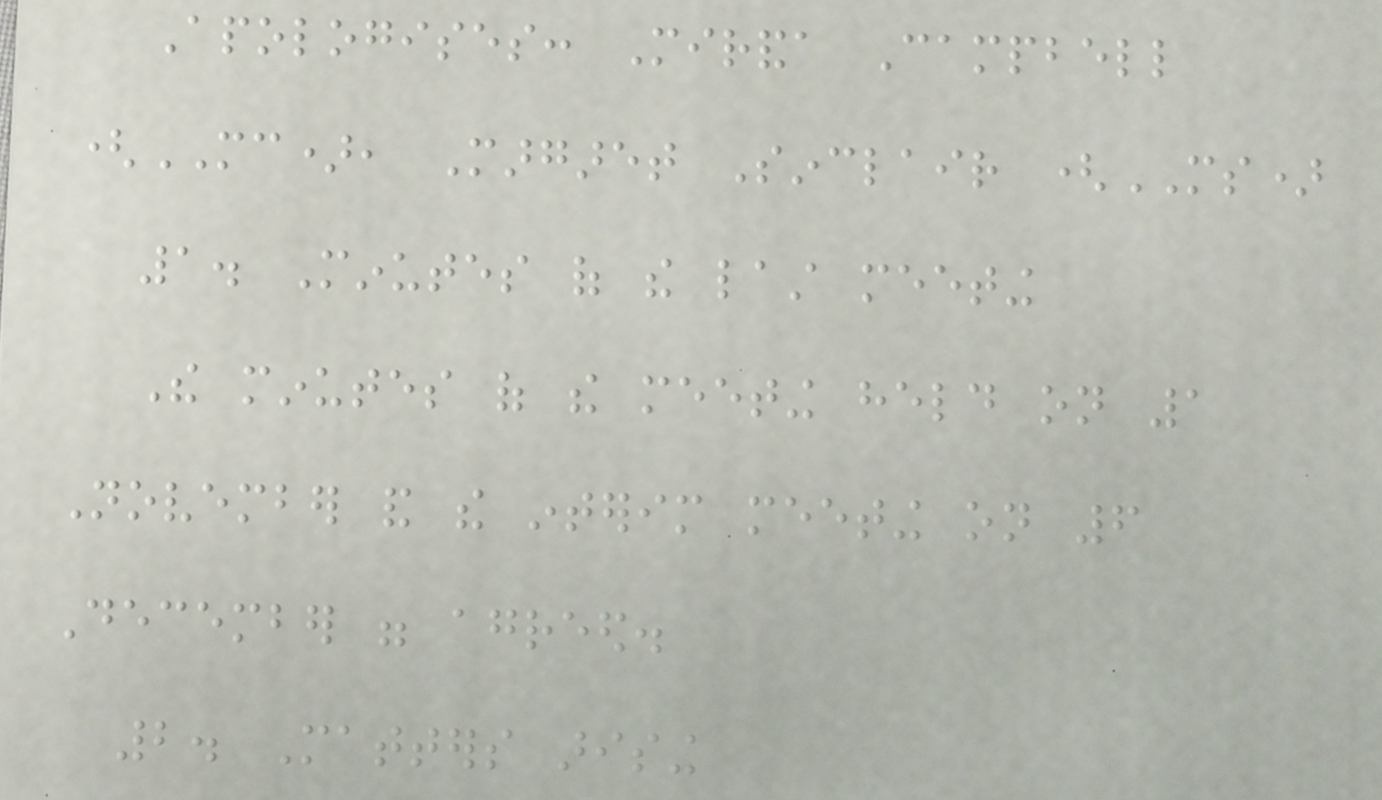Apologises: Miranda Campbell
(MC), Margaret Sinclair (MS)
1. Minutes of the last meeting
The minutes of the meeting held on 1
November and the interim meeting on 6
December were agreed.
2. Matters arising
